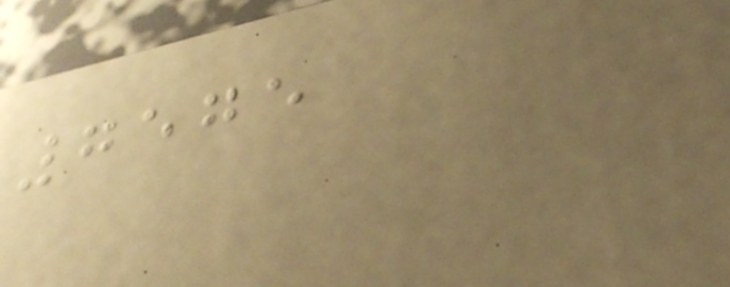7575
